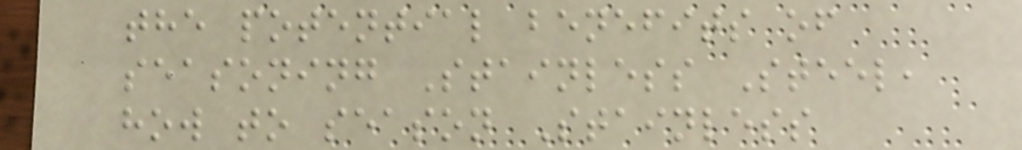the potential benefits of
seasoning Stainless Steel,
how to season Stainless
